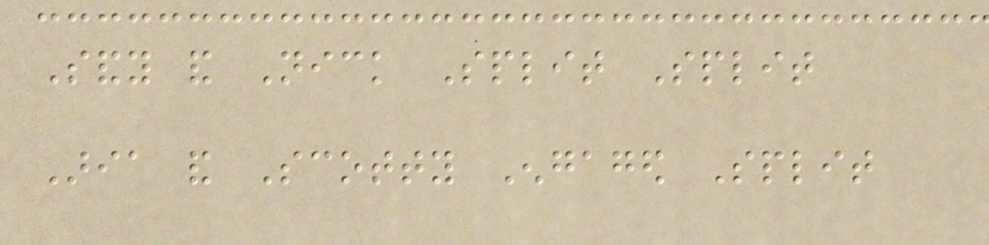Sandy and Nick Split Split
Aria and Scotty Engaged Split
